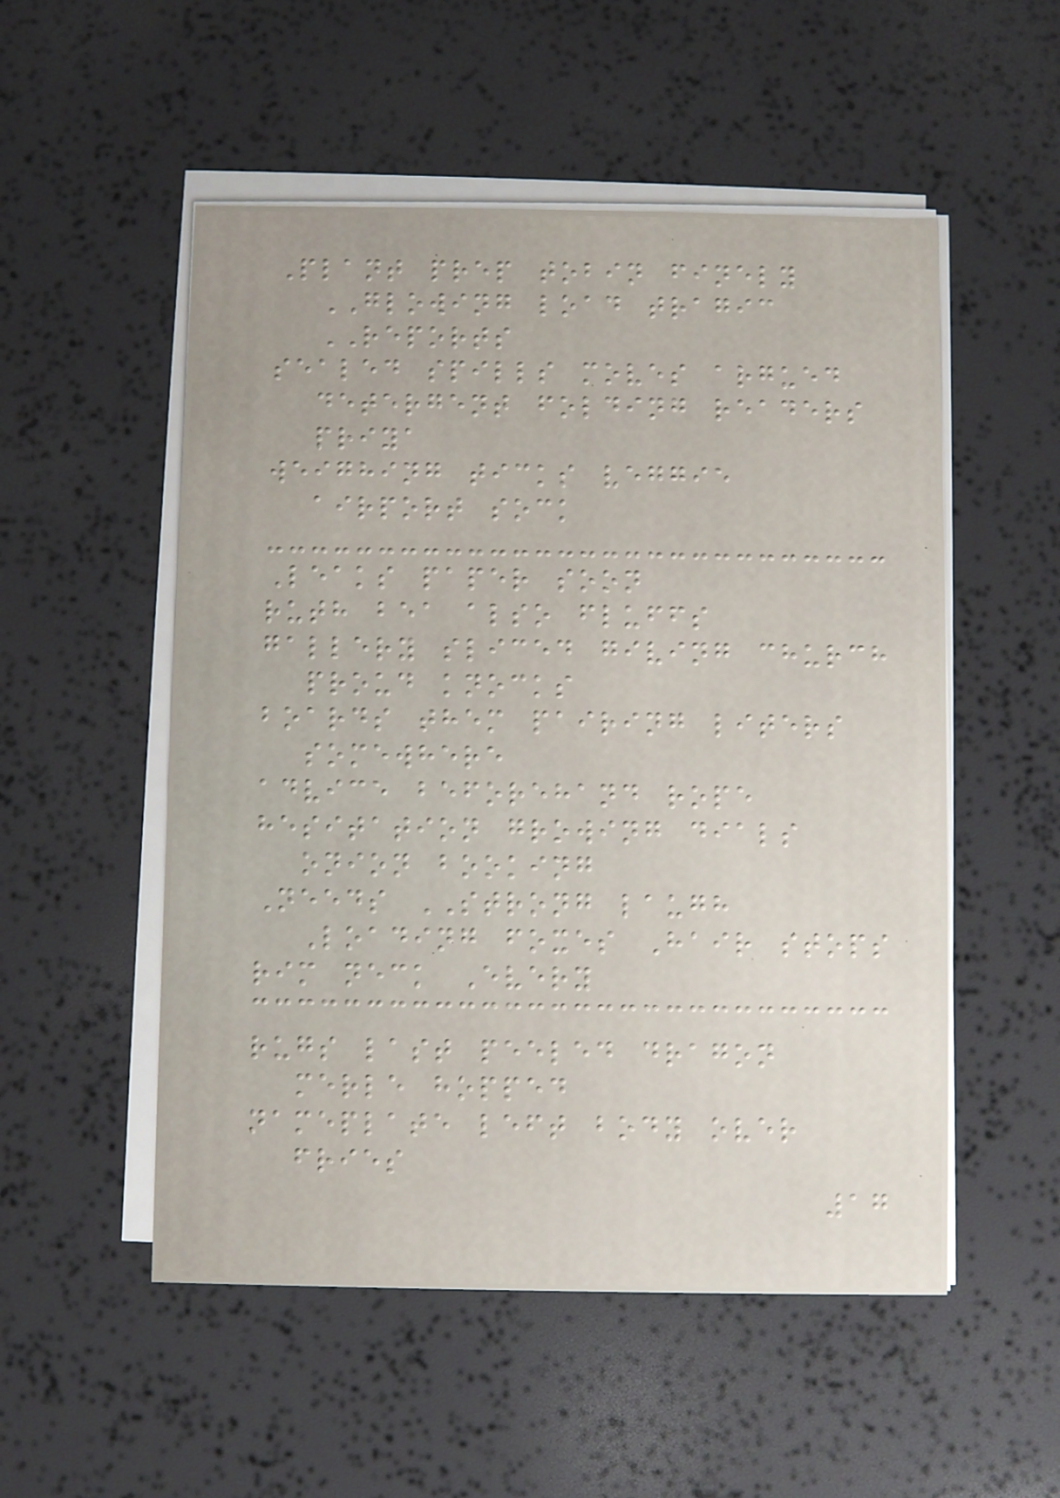Plant prep tobin finely
GLOWING load tragic
REPORTS
sealed spills moves argued
detergent folding readers
priya
weighing ticks veggie
airport sock
Leaks paper soon
ruth bea also fluffs
gallery sliced giving church
proud knocks
boards them pairing liters
somewhere
advice beforehand rope
hesitation growing dials
onion booking
Needs STRONG laugh
Loading foxes Hair stops
rim neck Every
rugs last peeled dragon
merle hopped
nameplate left body over
fries
17
